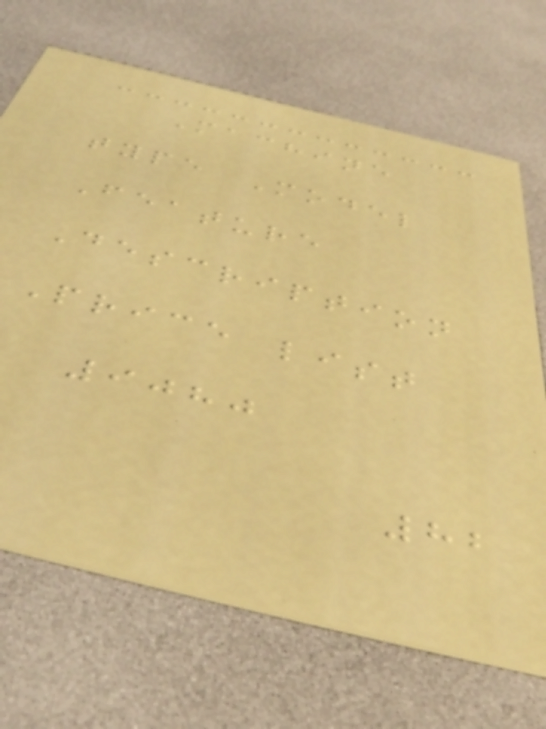Machine
type Model
Feature
Description
Price list
9080
82
